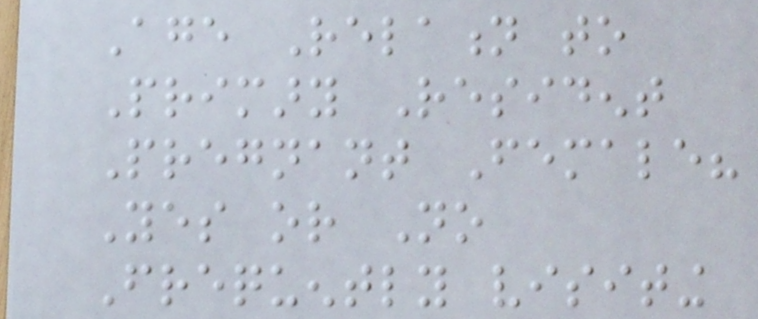Age Relation to
Primary Resident
Pregnant Female?
Yes or No
Frequently visiting
